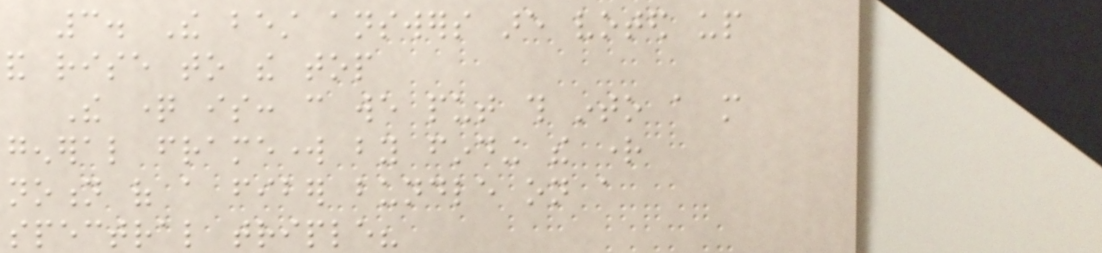3. The best answers are voted up
and rise to the top
The question is: can we put this into a more
general framework by finding the right
notion of a fiber bundle on a
spectral triple?
